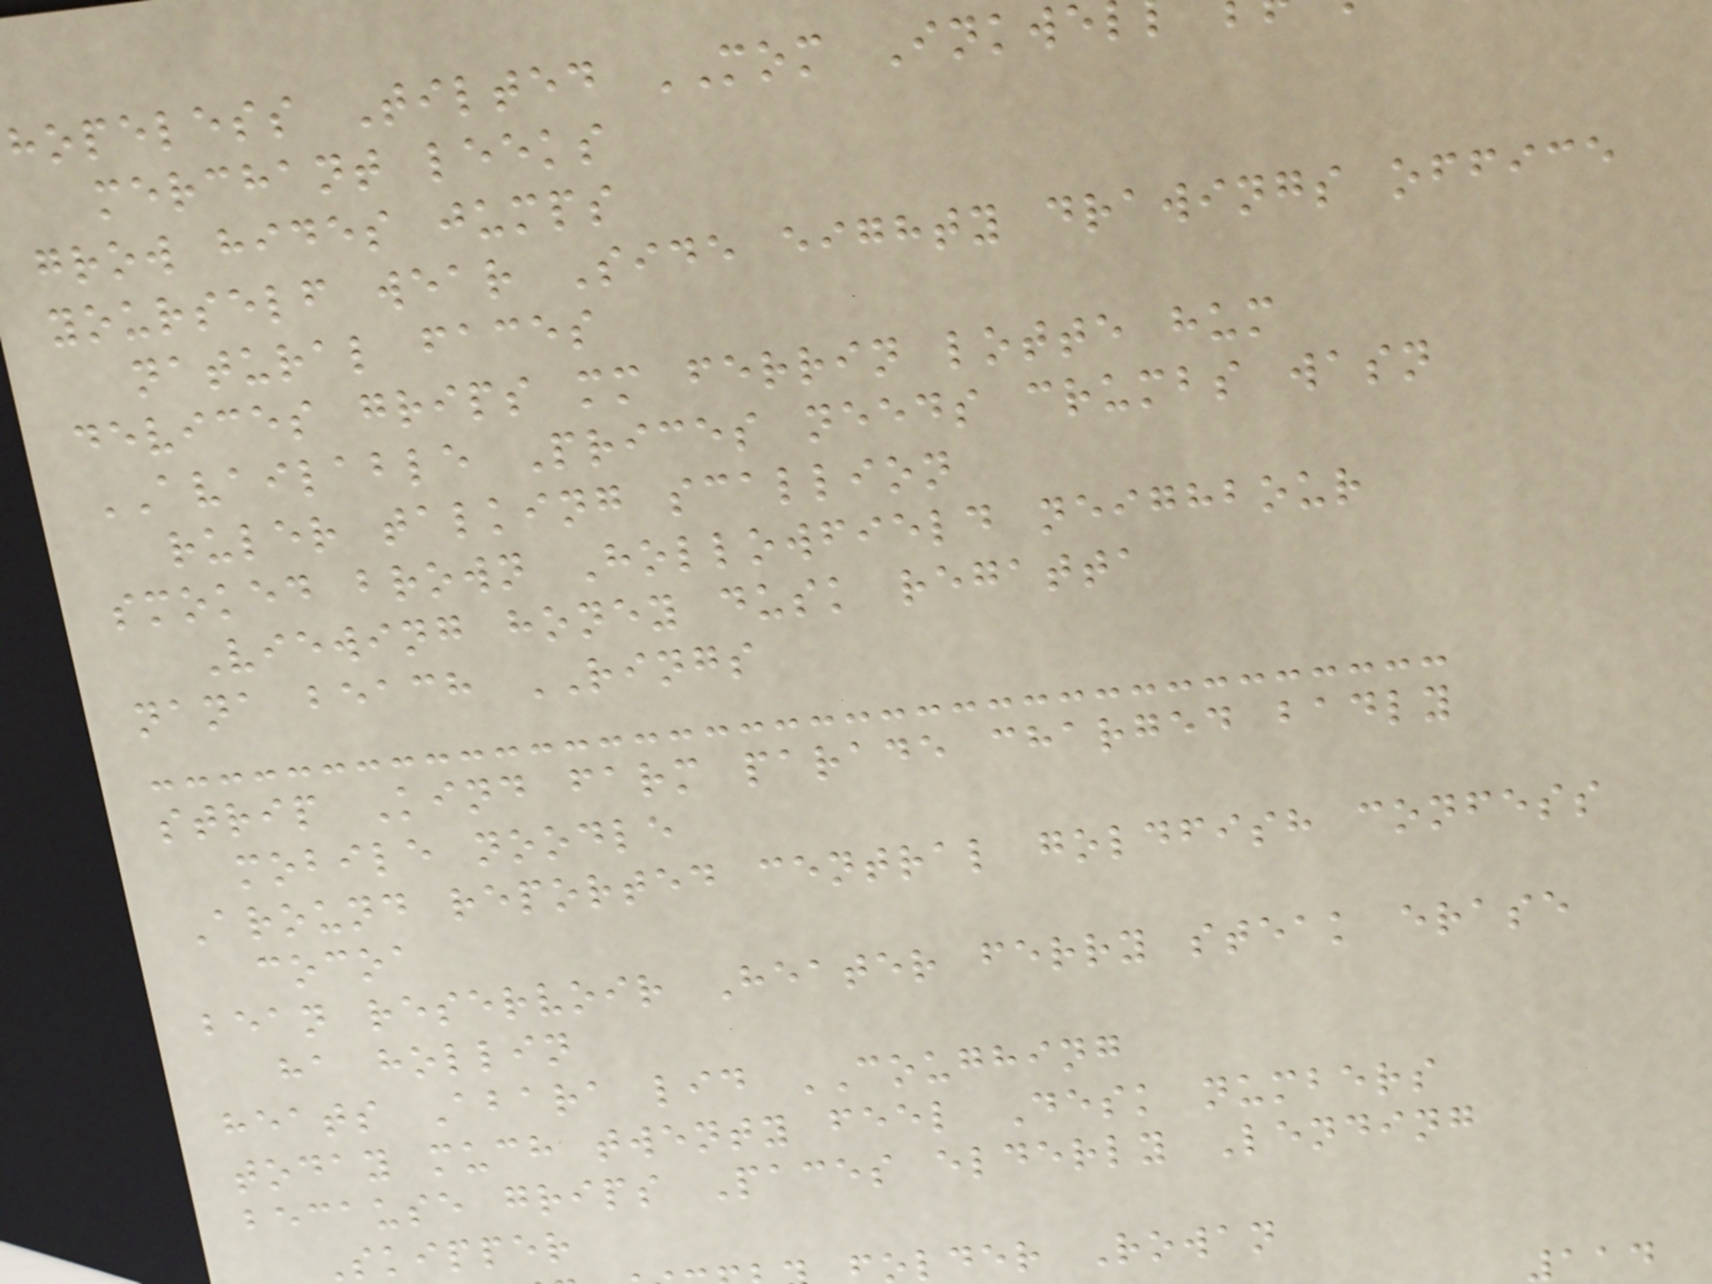hopeless Tilted MOM Inkwe
merchant leeks
grow hides jumps
yourself wear Side eighty drawings office
natural faces
devices grips mm ferrin lotte hum
AVAILABLE Prices needs crumbs wasn
ruler talking scallion
smoked brown Hollowfield neighbour
Viewing honey dusk regatta
nana beach RINGS
strip Kind farm parade charged badly
mobile noodle
Around reported central goldfish confess
cocoa
bean reservoir Heater ferry steak erase
ha hollin
heats Abara lid COUGHING
today much twenty feel Desk numbers
because grips Paces elderly Lending
Skipper
lder Rowan
114
